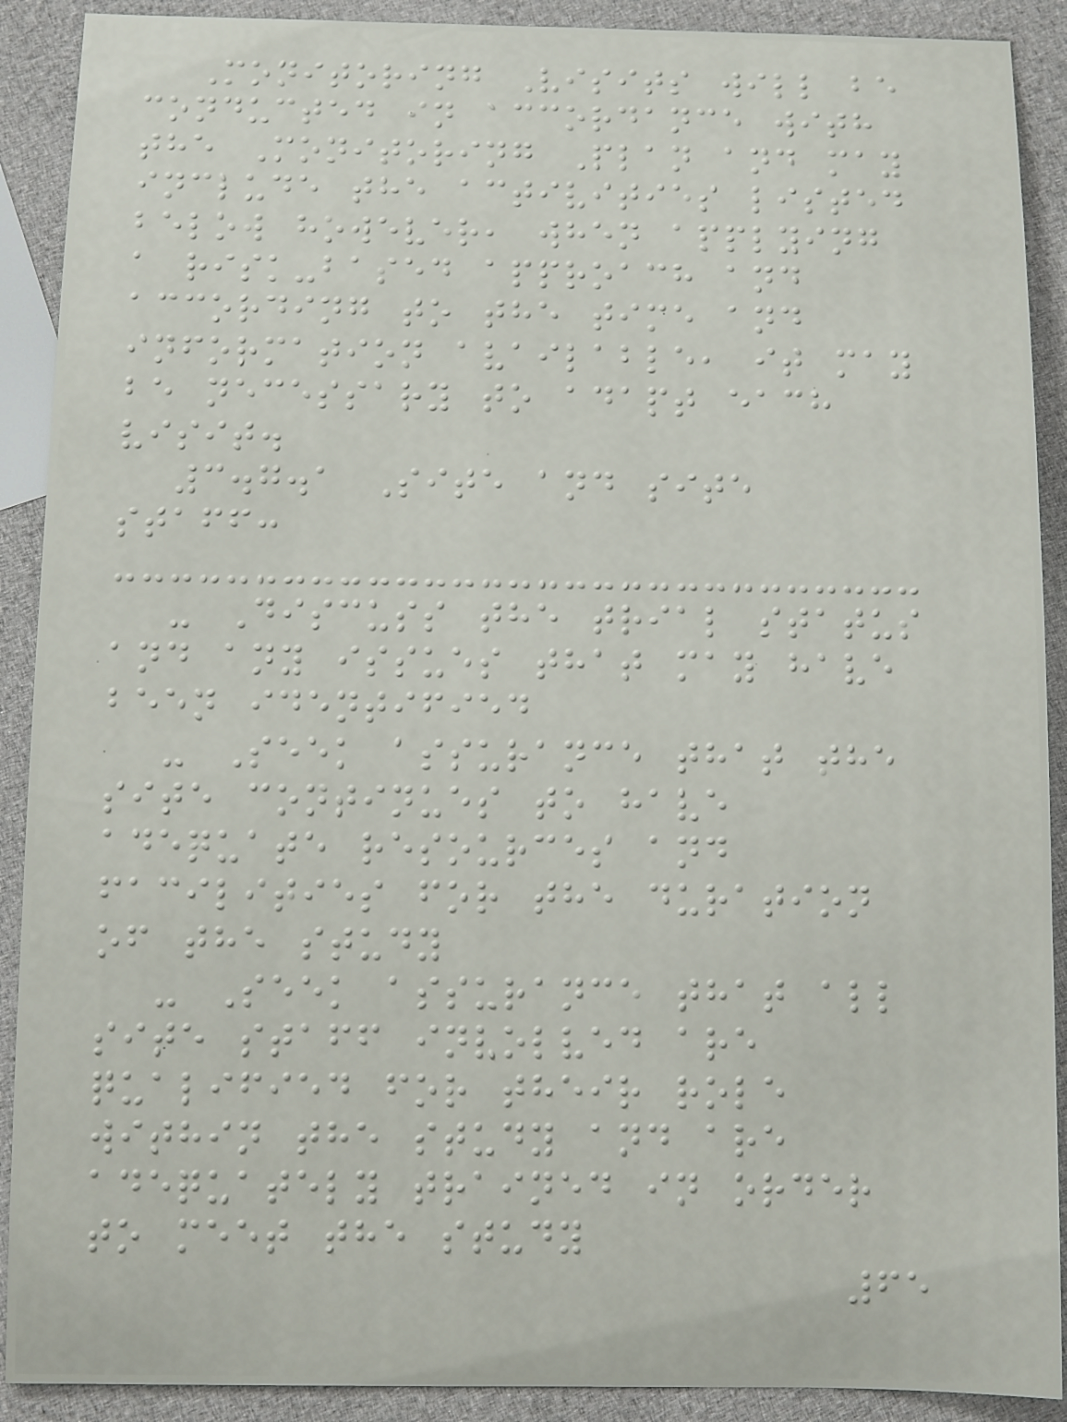Monitoring Visits will be
conducted in accordance with
the Monitoring Plan and may
include the activities listed
below however, when applying
a risk-based approach and
according to the time and
information available, it may
be necessary to adapt each
visit.
3.7.1 Site and site
staff:
- Discuss the trial status
and any issues that may have
been identified
- Seek assurance that the
site continues to have
adequate resources and
facilities for the duration
of the study
- Seek assurance that all
site staff involved are
qualified for their role
within the study and are
adequately trained in order
to meet the study
65
